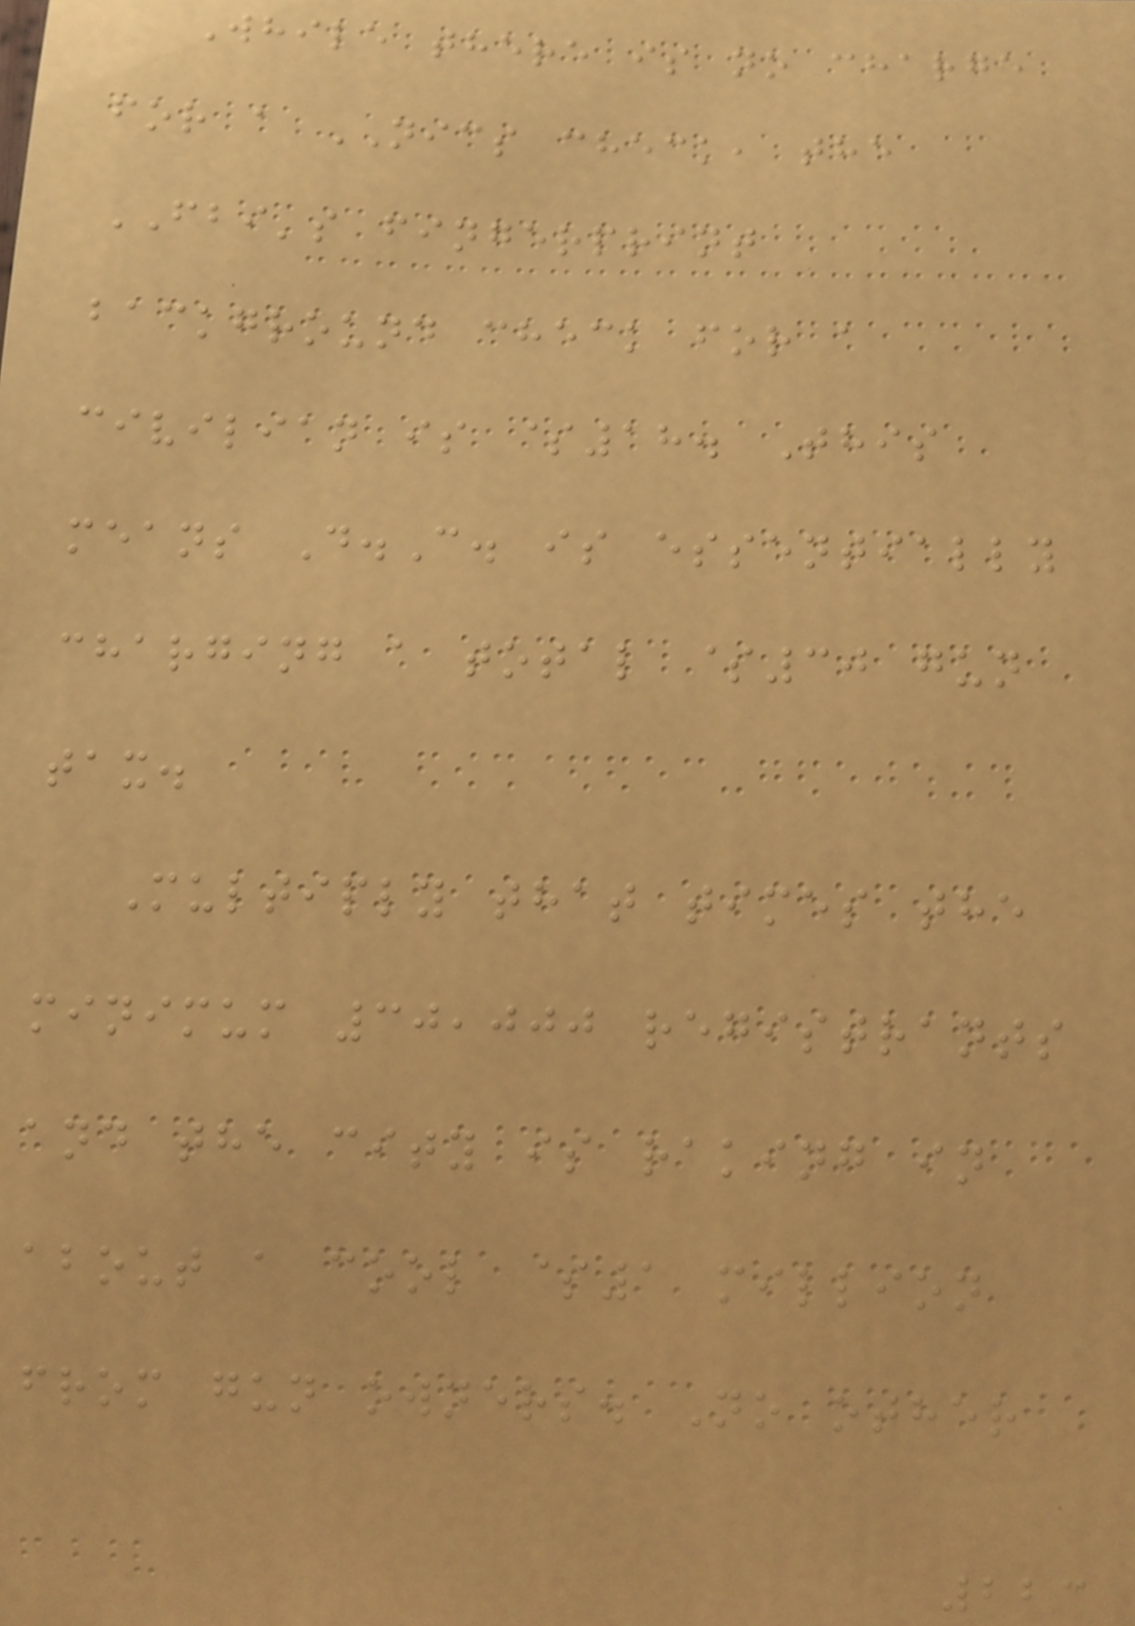While there is no charge
for a NICS check, the
FBI's fingerprint
background check for a
civilian is $18. This
means D.C. is essentially
charging a total $30 gun
tax.
Multiply that times the
minimum 30,000 registrants
and the city is raking in
about a cool $1 million
from gun owners. No other
223
